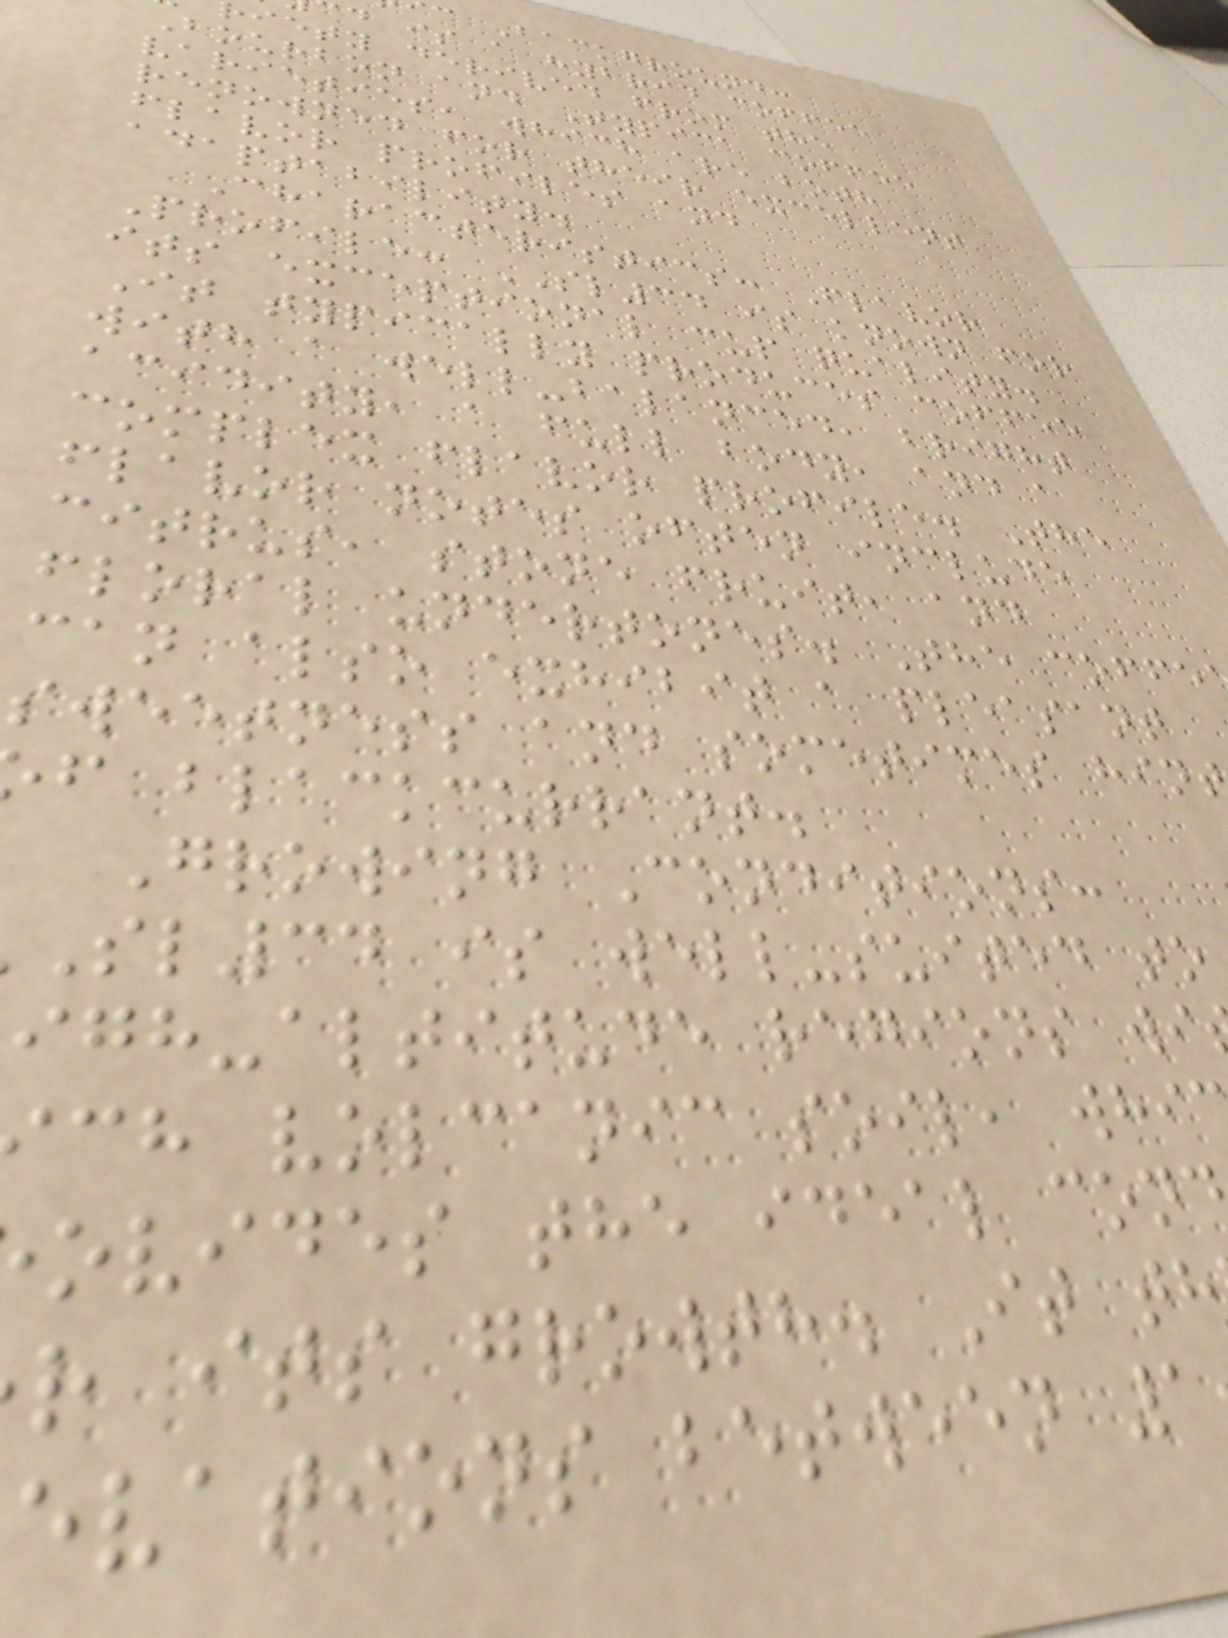c Background:
d is a hybrid coffee
iety derived from the
Bourbon and Typica coffee
varieties, which are both
renowned for their excellent
flavor profiles and
adaptability.
Characteristics: Flavor
Profile: SL34 is known for
its exceptional cup quality.
It typically produces coffee
with a well-balanced, bright
acidity, a full body, and a
complex flavor profile. The
flavor notes often include
citrus, stone fruit, and
floral undertones. The coffe
can also exhibit a pleasant
sweetness and sometimes hin
f blackcurrant.
Growing Conditions:
sl34 is well-suited to
igh-altitude regions wi
ch volcanic soil, whi
ovides the ideal con
r its growth. It th
evations between 1
